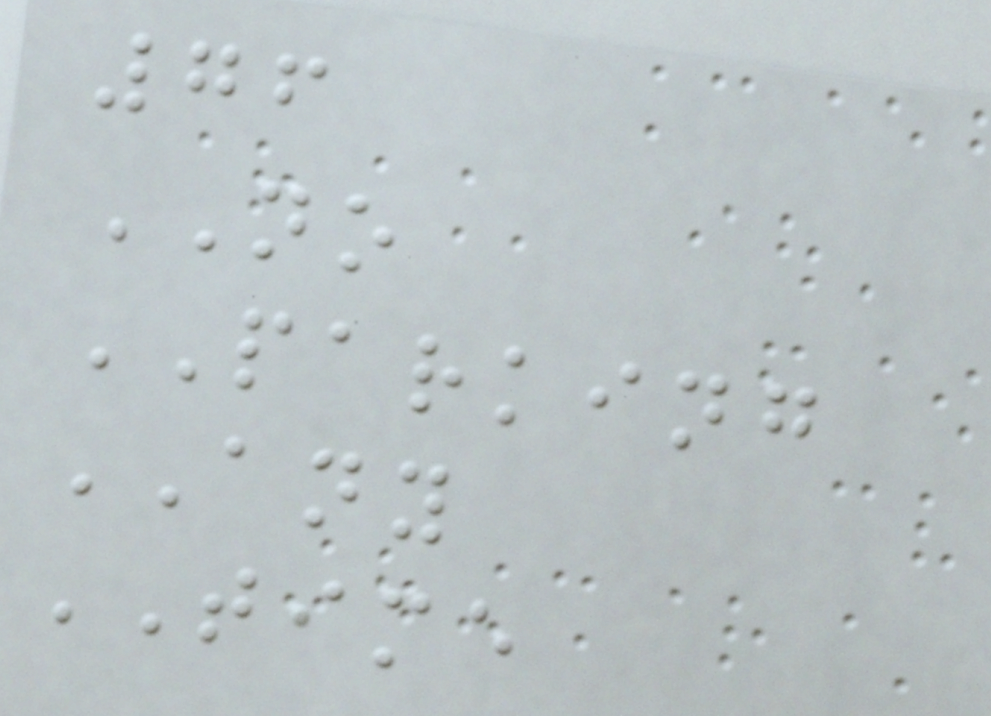76
NO
PARKING
ANY
TIME
